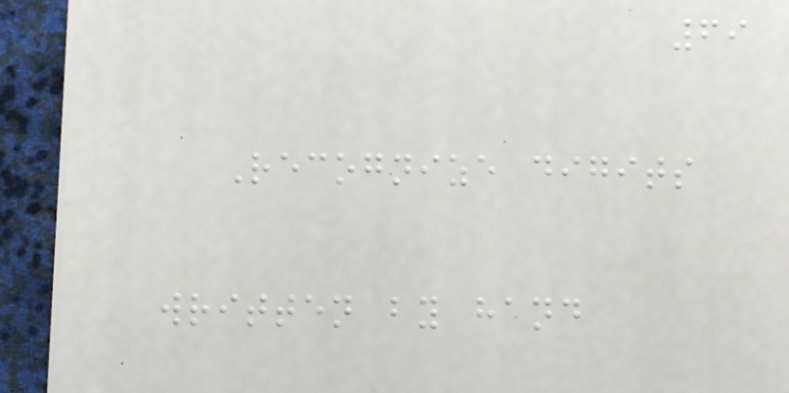69
Recognize digits
written by hand
